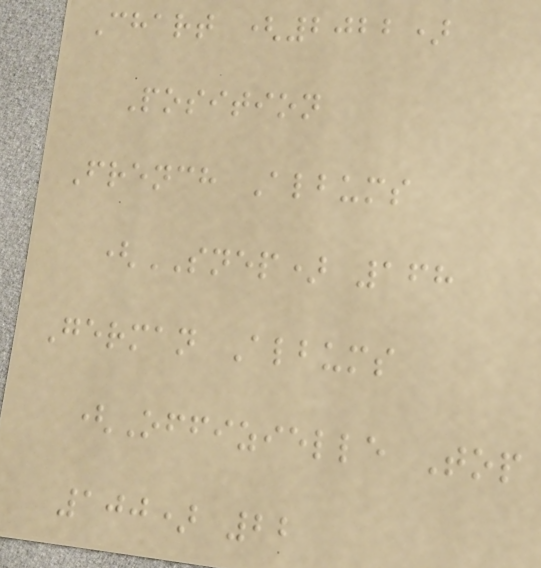Chart (2022)
Position
French Albums
(SNEP) 168
German Albums
(Offizielle Top
100) 22
